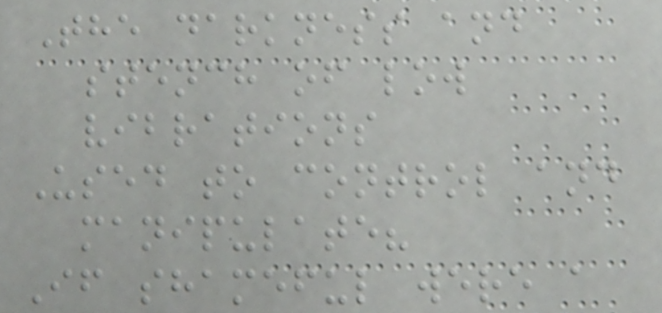The darkness and
stench of low
vibrations
Used to control and
manipulate?
If shameful were a
